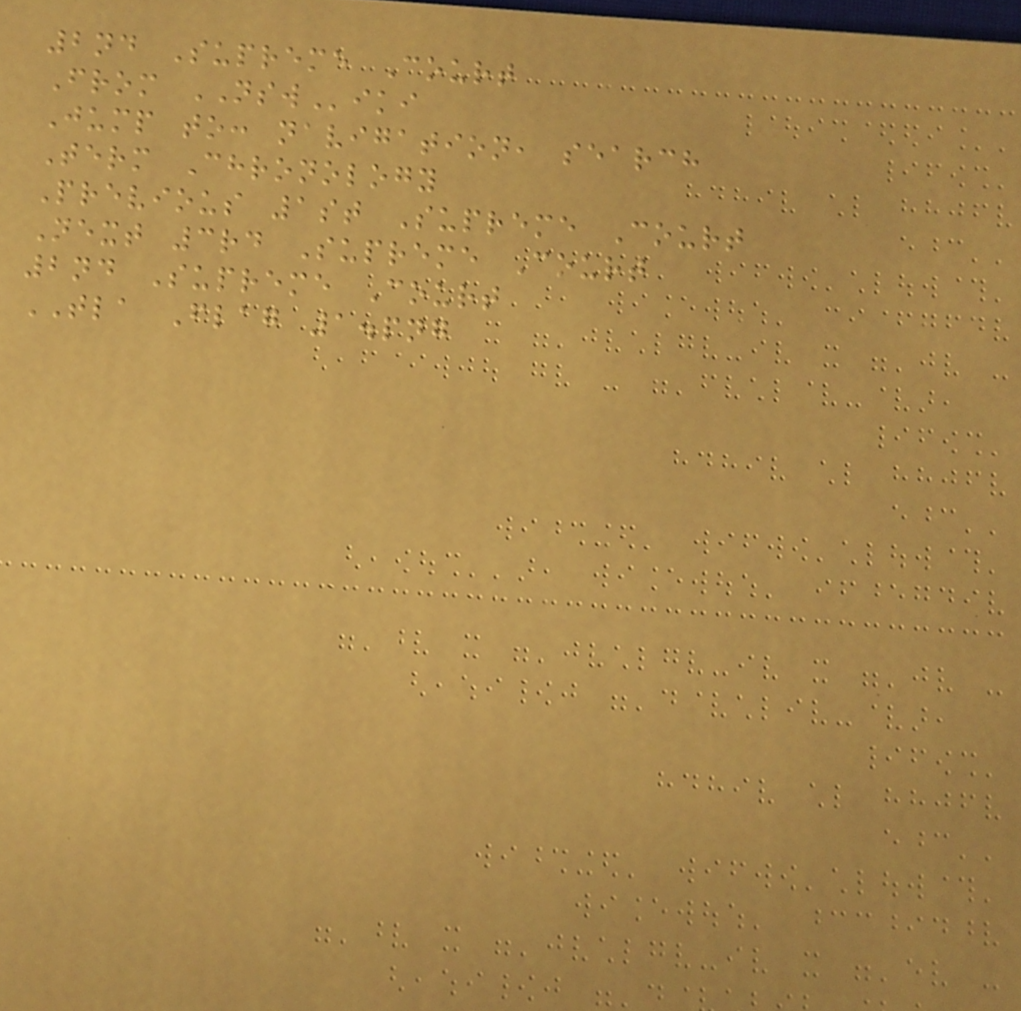2nd Supreme Court
From NSWiki
Jump to: navigation, search
Term Chronology
Previous 1st Supreme Court
Next 3rd Supreme Court
2nd Supreme Court
TLA Flag 1.png
